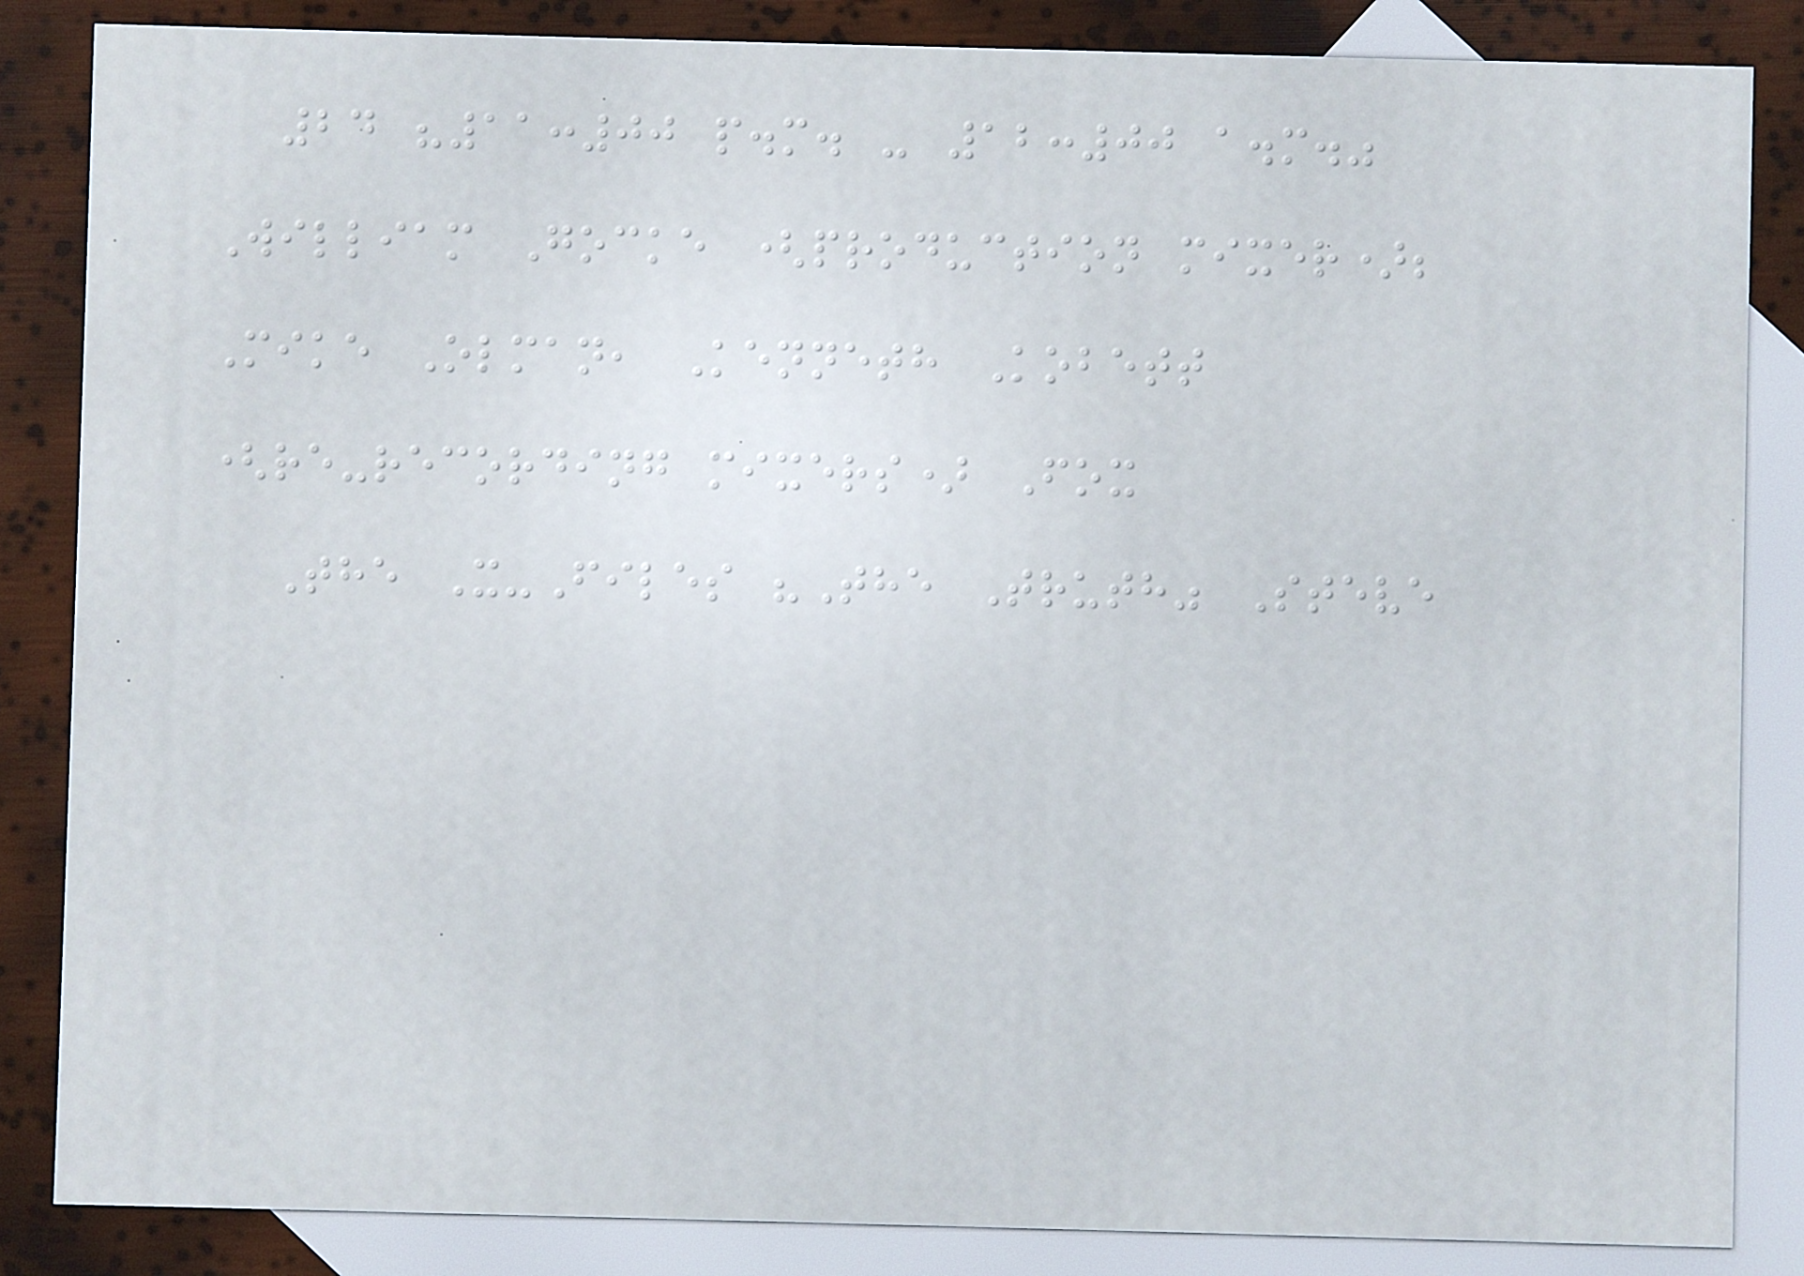24 "11:00 p.m. - 12:00 a.m."
William Gocke (production mixer);
Mike Olman, Kenneth Kobett
(re-recording mixers) Fox
The X-Files "The Truth" Steve
